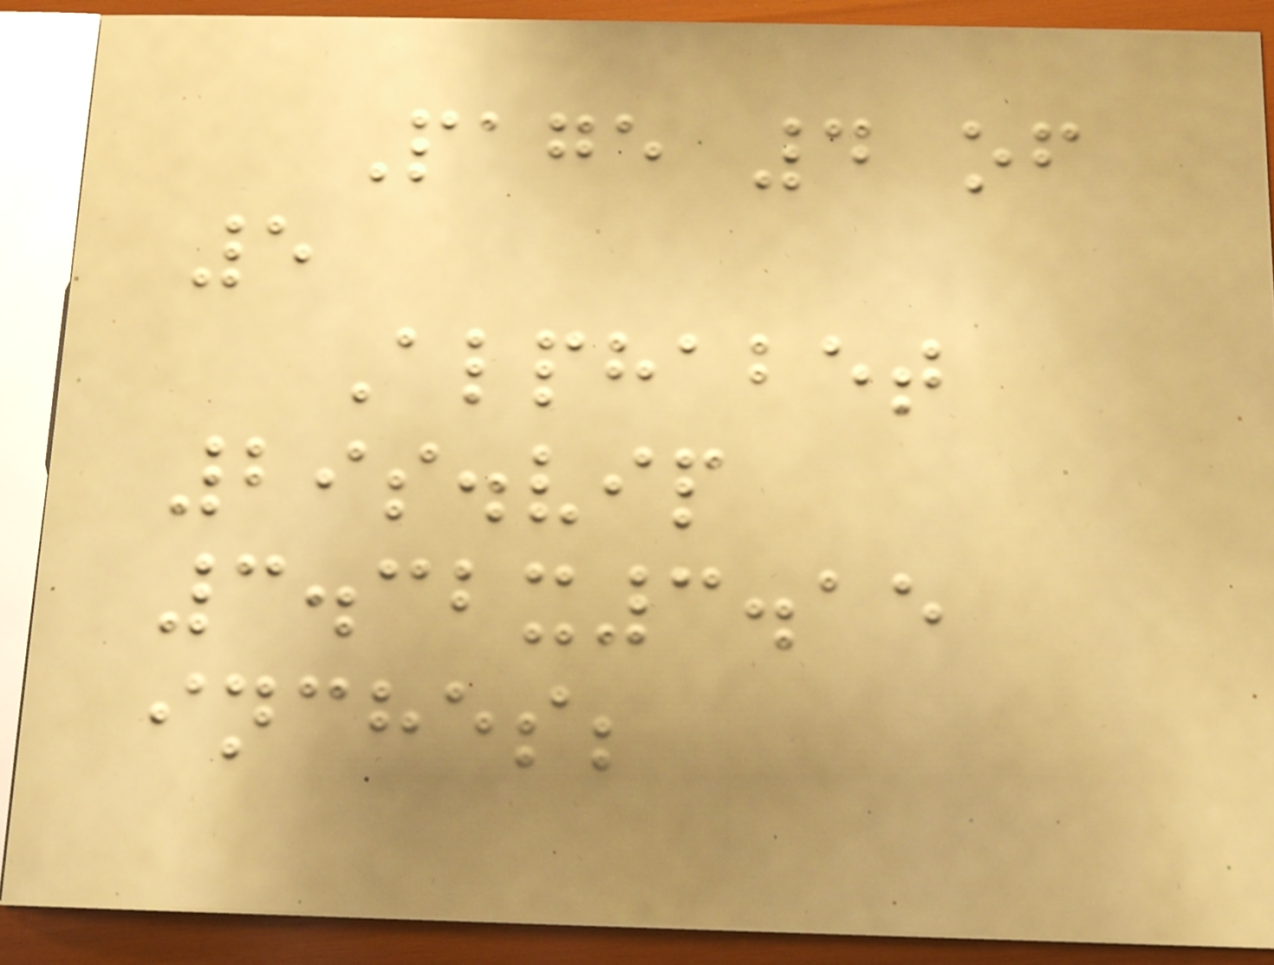Page 4 of
5
Alphabet
29s.vip
3.32x3.15
inches;
